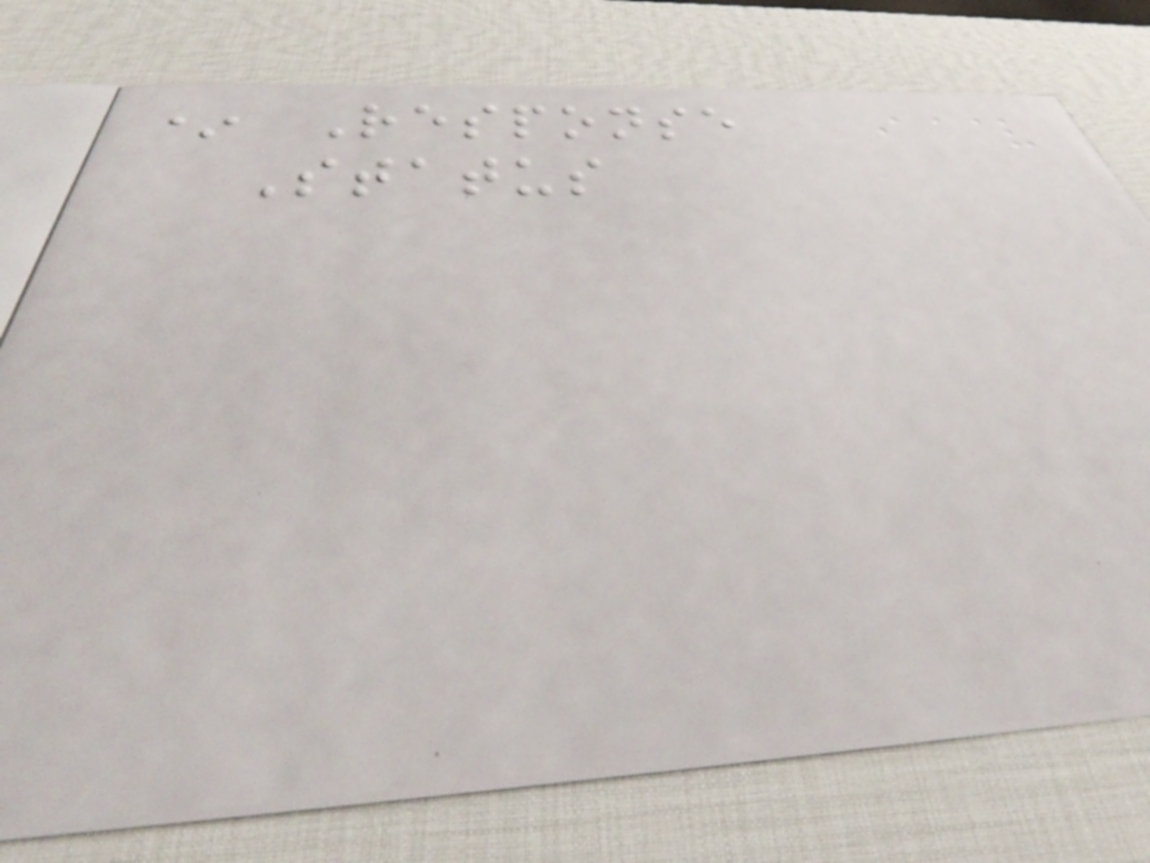* Response
Status
